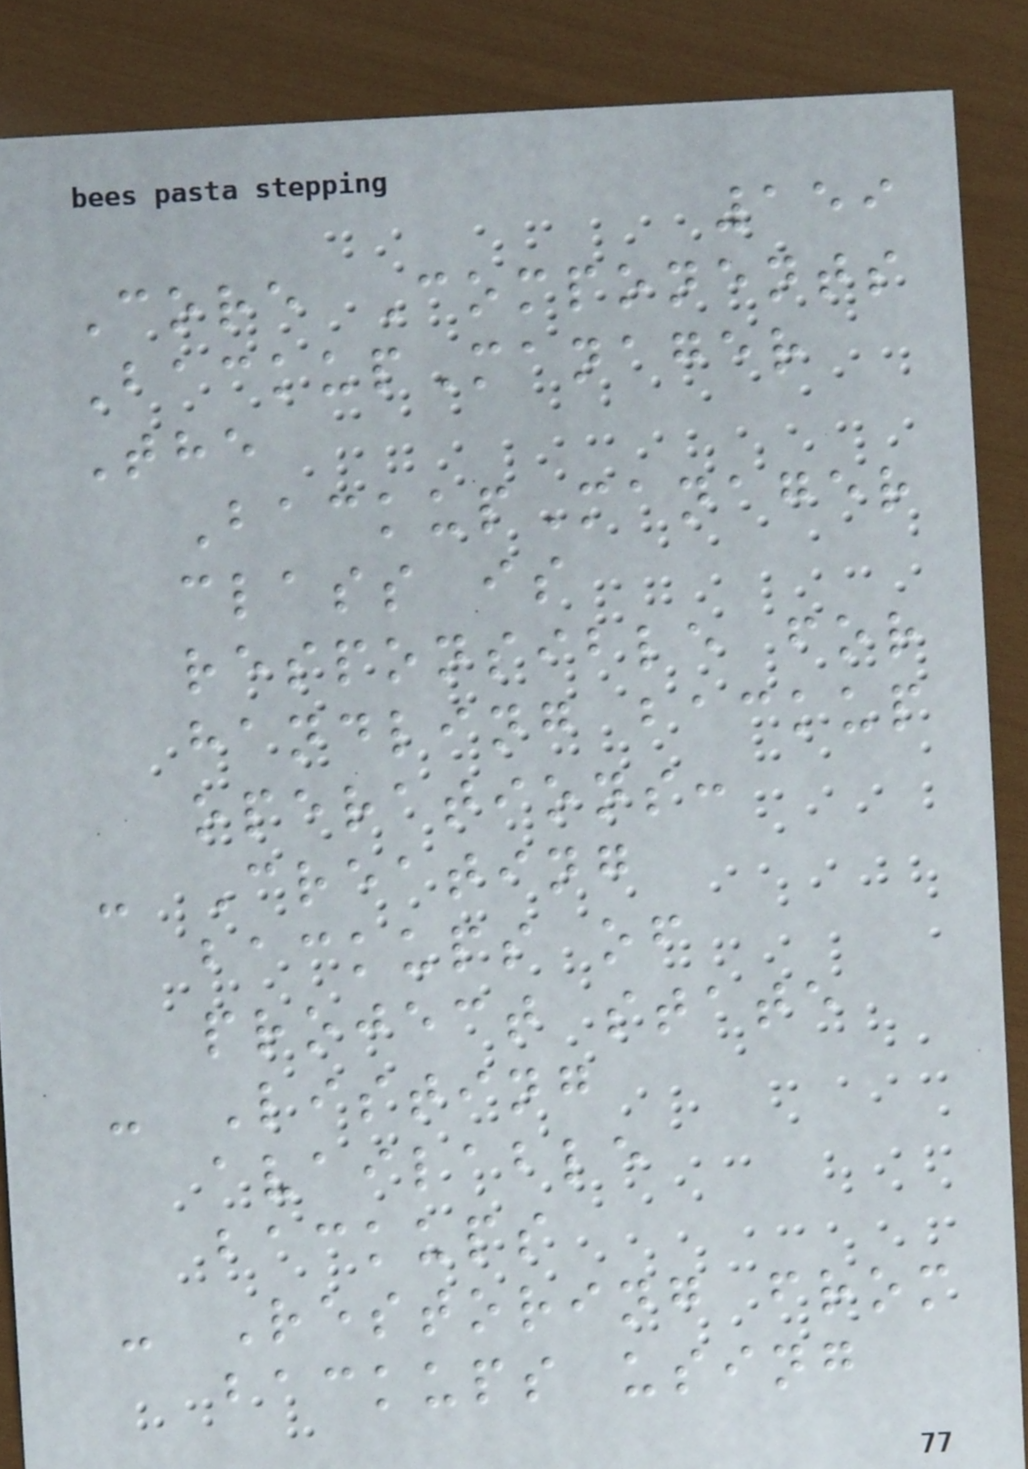159
Core Components
BackupManager
The
BackupManager
class is
responsible for
handling backup
operations:
- Creating
backups of
project state
- Listing
available
backups
- Restoring from
backups using
